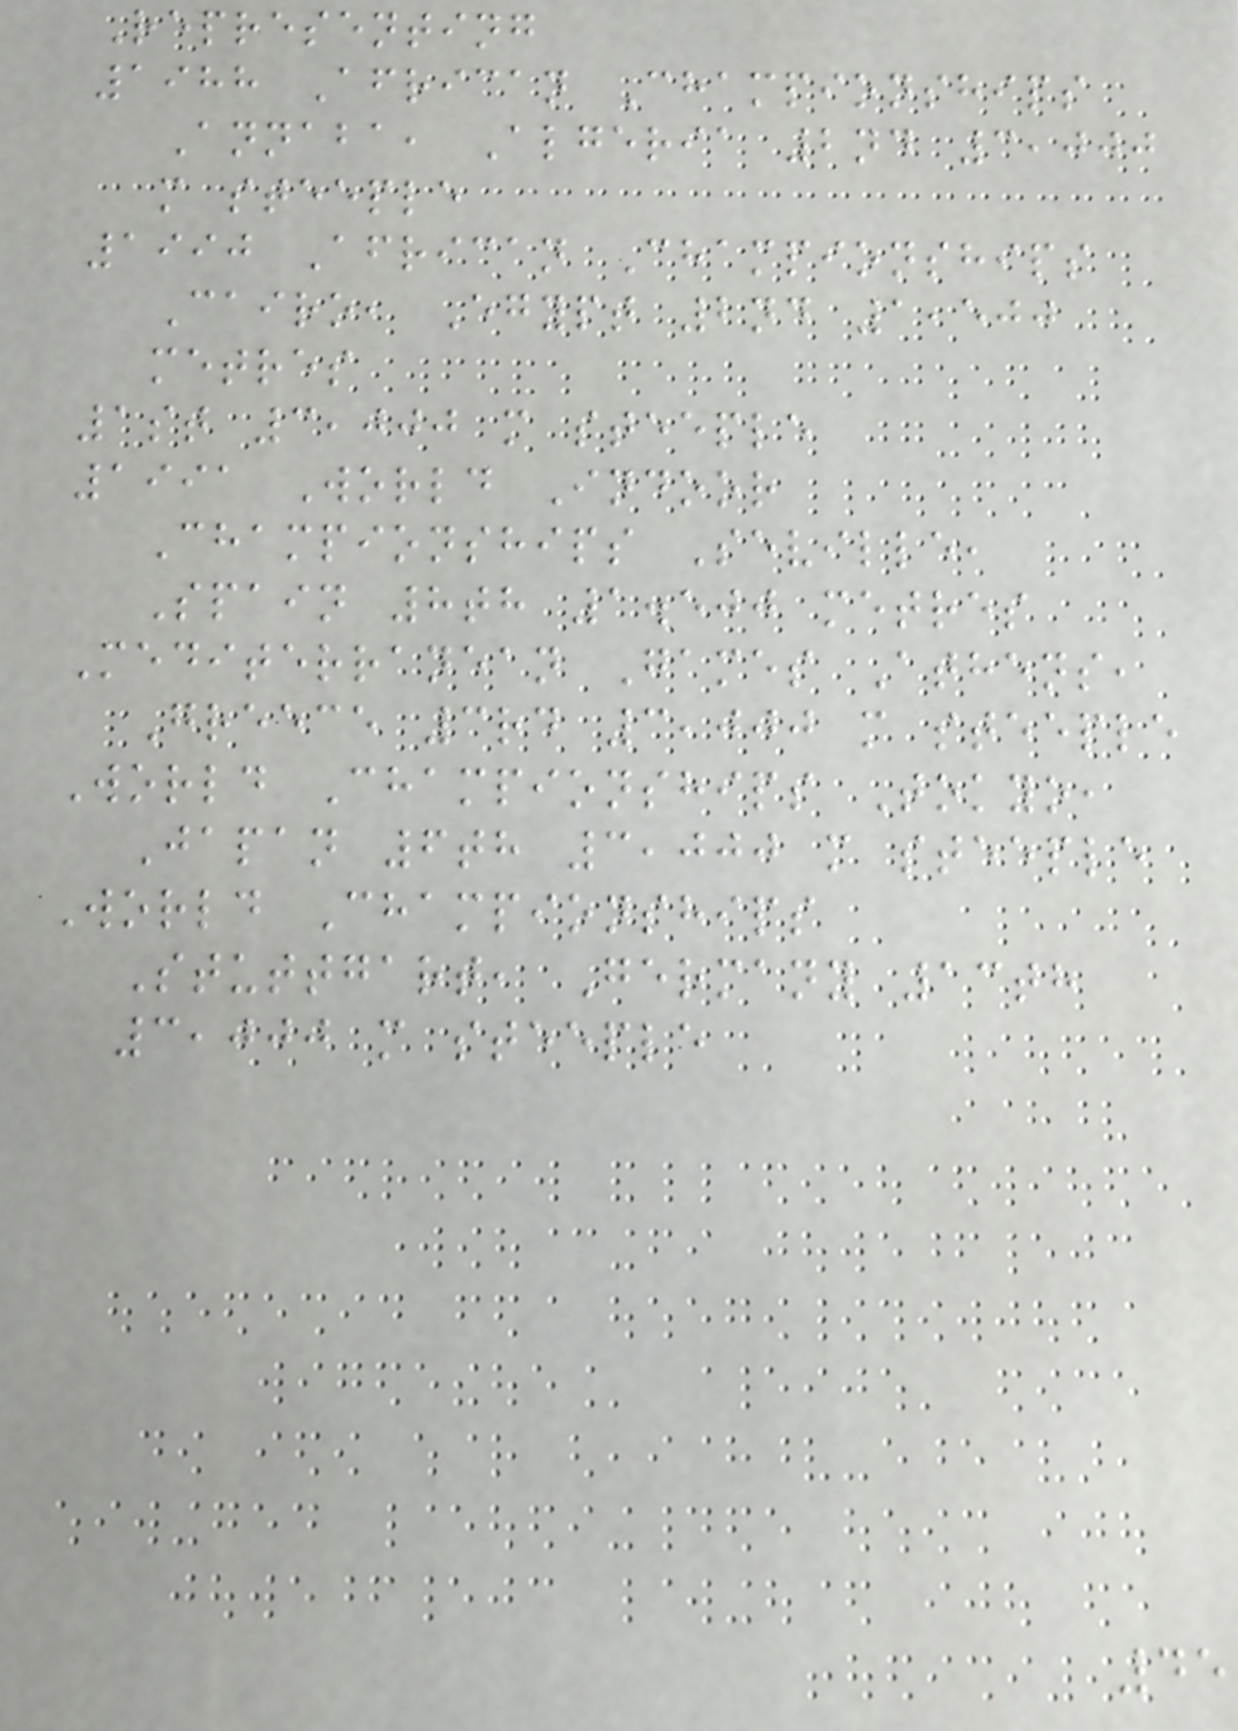Representing
1988 African Championships
Annaba, Algeria 2nd 3,000
m steeple
1990 African Championships
Cairo, Egypt 2nd 1,500
metres
1st 3,000 m steeple
1991 World Indoor
Championships Seville,
Spain 8th 1.500 metres
Mediterranean Games Athens,
Greece 3rd 3,000 m steeple
World Championships Tokyo,
Japan 6th 3,000 m steeple
World Championships
Stuttgart, Germany 13th
3,000 m steeple
45
